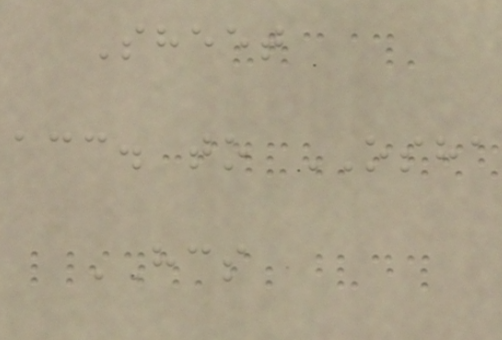Sheet
acc. to OSHA
HCS
